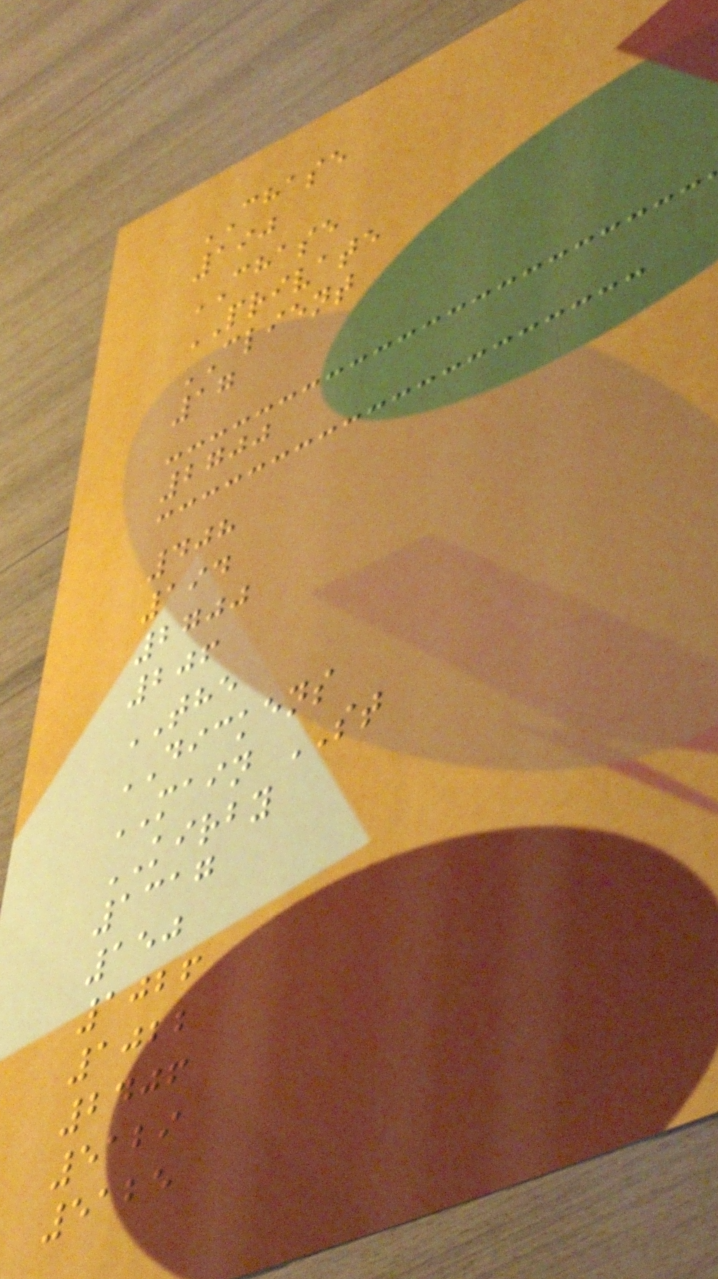CHASE
190
CHASE
PRIVATE
CLIENT
17
2700
408
194
2700
206
THE
DICKENS
MAIN ST
KIRBY
1317
150
1026
1022
2406
5129
5125
